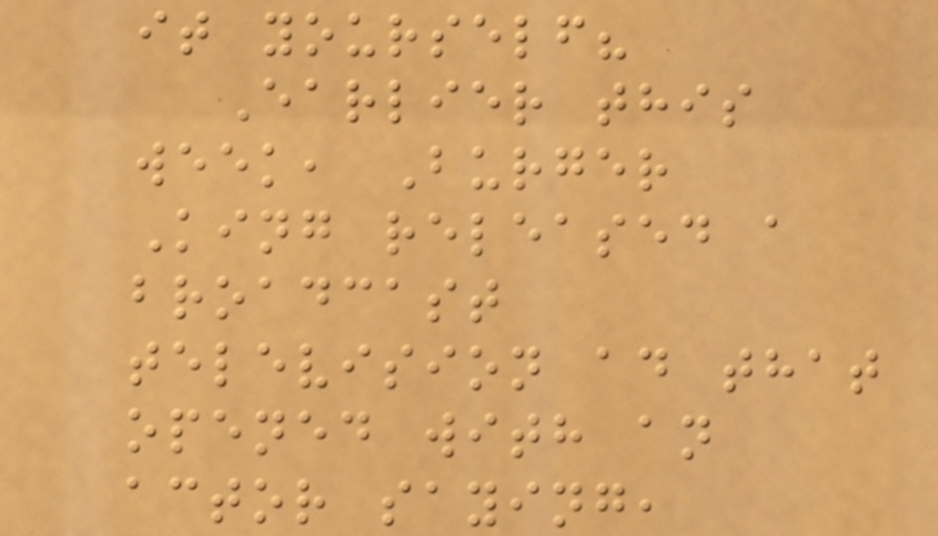it yourself?
Earlier this
week, Burger
King released a
broadcast
television ad that
opened with an
actor saying,
